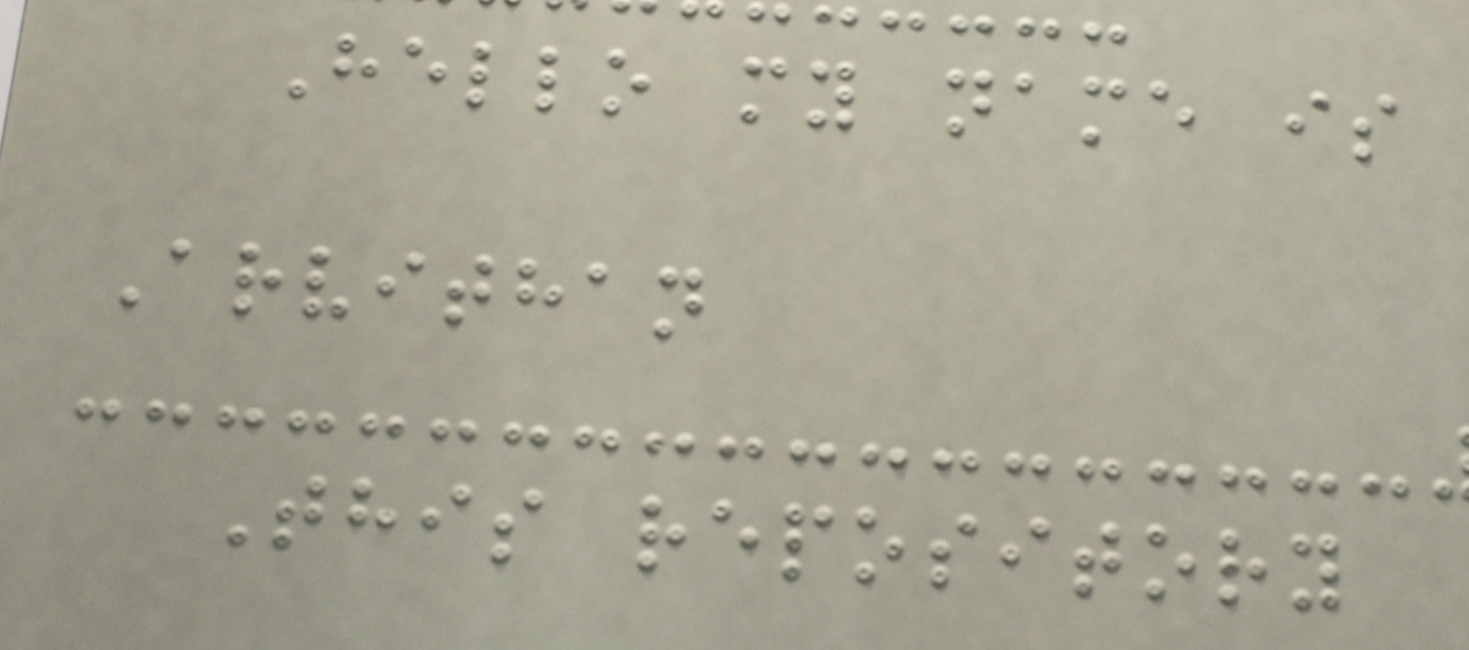Hello my name is
Arvithan
This repository
